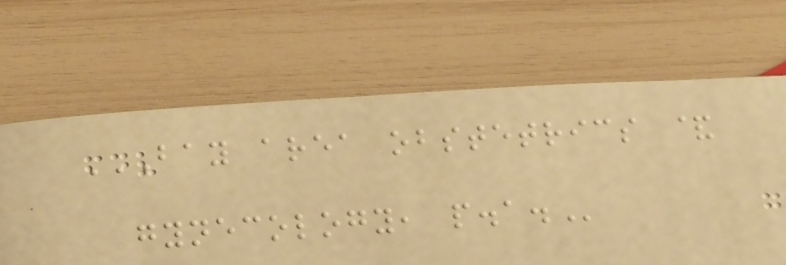BAY AREA OBSTETRICS &
GYNECOLOGY, P.A.
